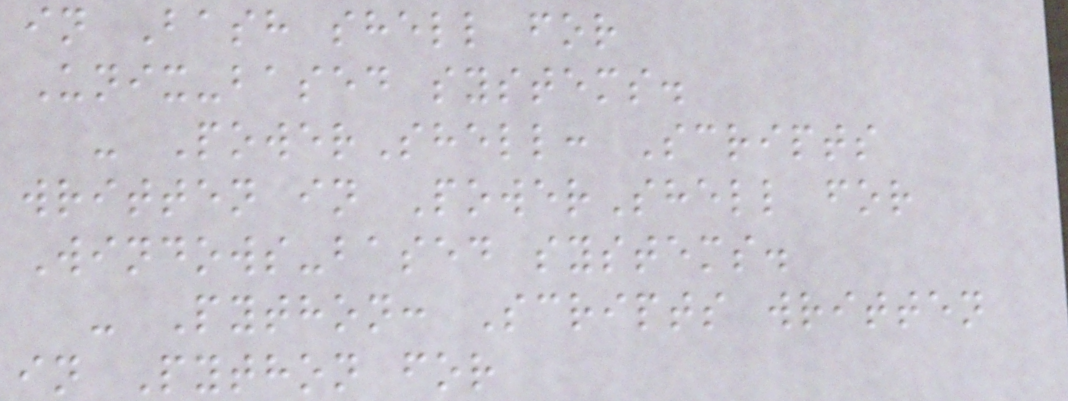in Bash shell for
Unix-based systems.
- PowerShell: Scripts
written in PowerShell for
Windows-based systems.
- Python: Scripts written
in Python for
